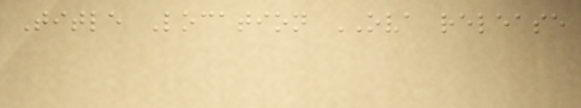Title Location OVA release
